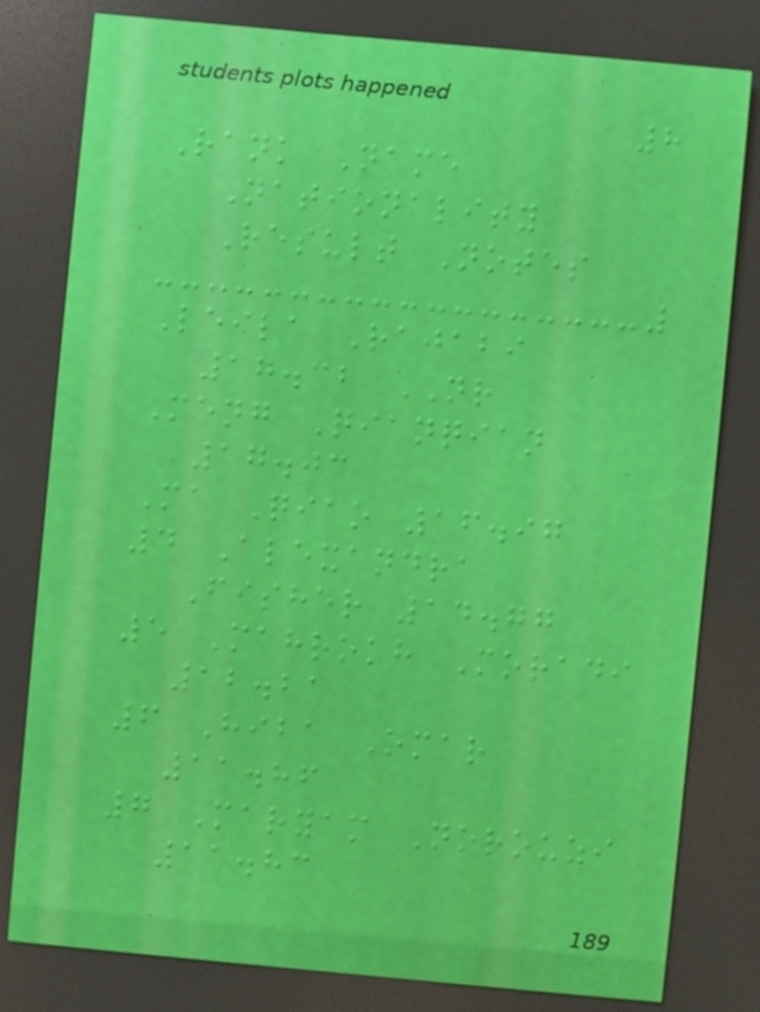8
Rank Name
Nationality
Result Notes
Leila Rajabi
17.32 NR
Meng Qianqian
17.03
Ma Qiao 16.97
4 Alexandra
Fisher 14.77
5 Mahrokh Moradi
12.21
6 Hiba Omar
11.86
7 Maryam Norouzi
11.83
